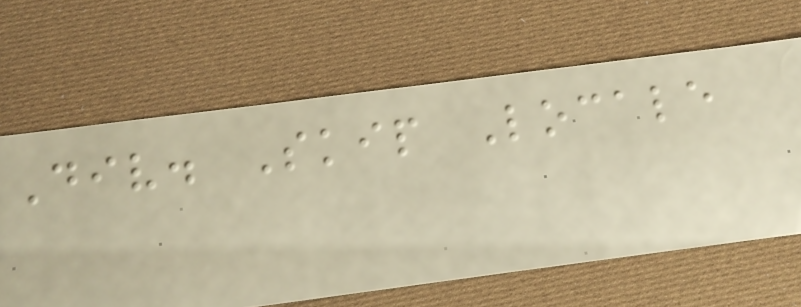Div. Skip Locale
